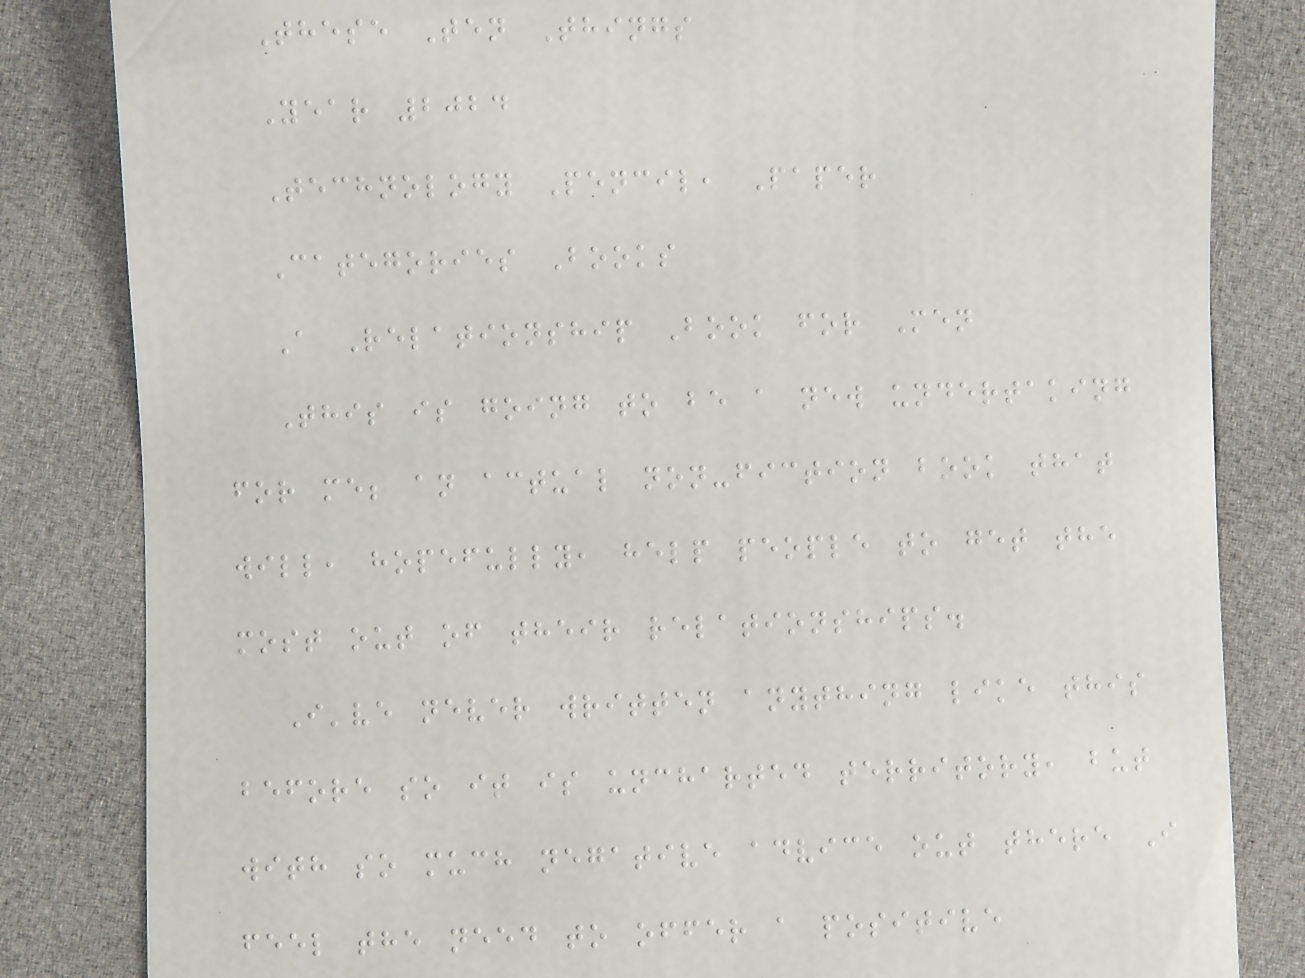These Ten Things
Year 2024
Technology Pencil, Paper
Categories Books
A Relationship Book for Men
This is going to be a new undertaking
for me; an actual non-fiction book that
will, hopefully, help people to get the
most out of their relationships.
I've never written anything like this
before so it is uncharted territory, but
with so much negative advice out there I
feel the need to offer a positive
